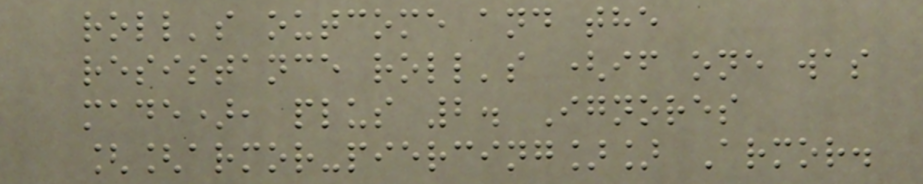roll's outcome and the
resistance roll's (if one was
made), plus 2. Ignores
[[armor-piercing]] Armor.
